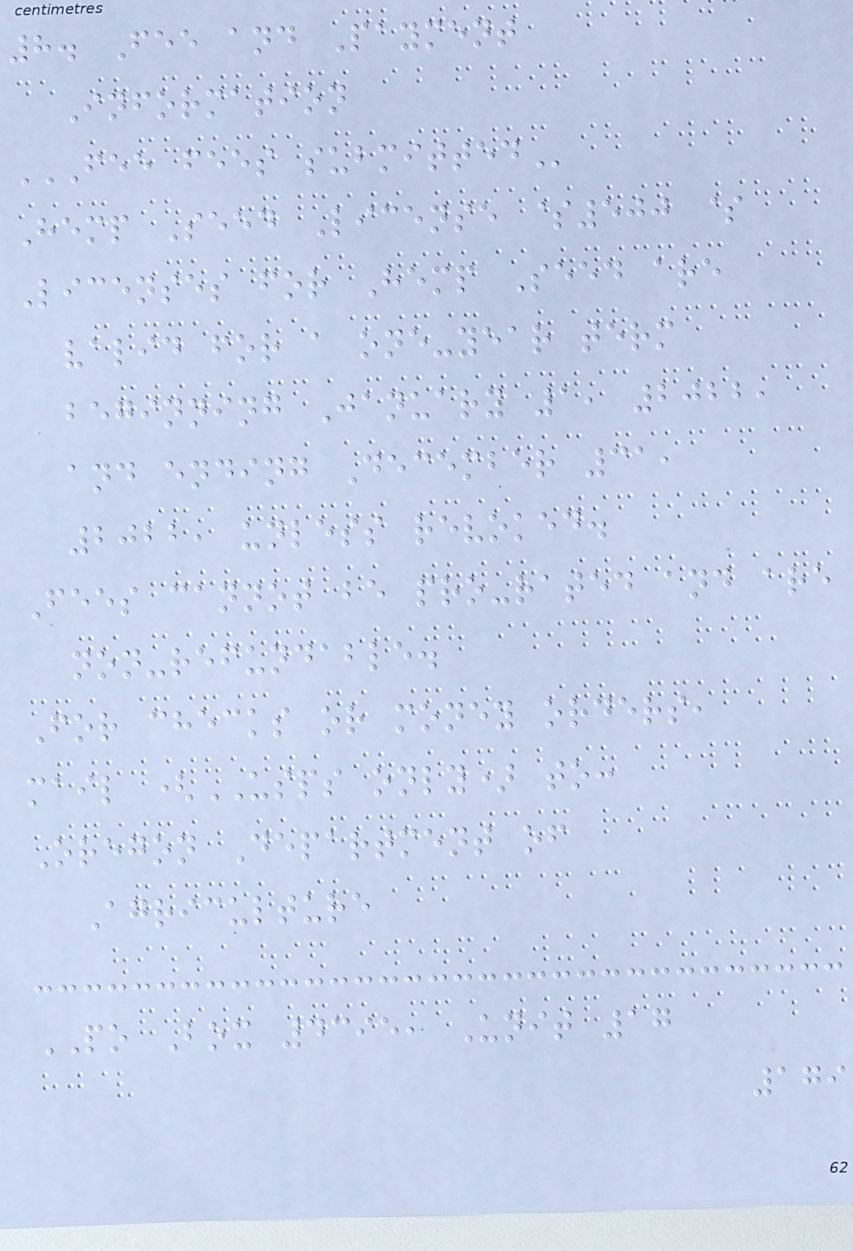8. Fee and Payment
Information
FEE FEES SUBMITTED
Hemp Seed License $500 $
Licenses for Hemp Seed are
valid for a one-year term
beginning January 1, 2022,
and ending December 31,
2022, unless revoked.
Fees cannot be pro-rated and are
non-refundable.
For checks or money orders,
mail (USPS only) to:
Oregon Department of
Agriculture
PO Box 4395, Unit 17
179
